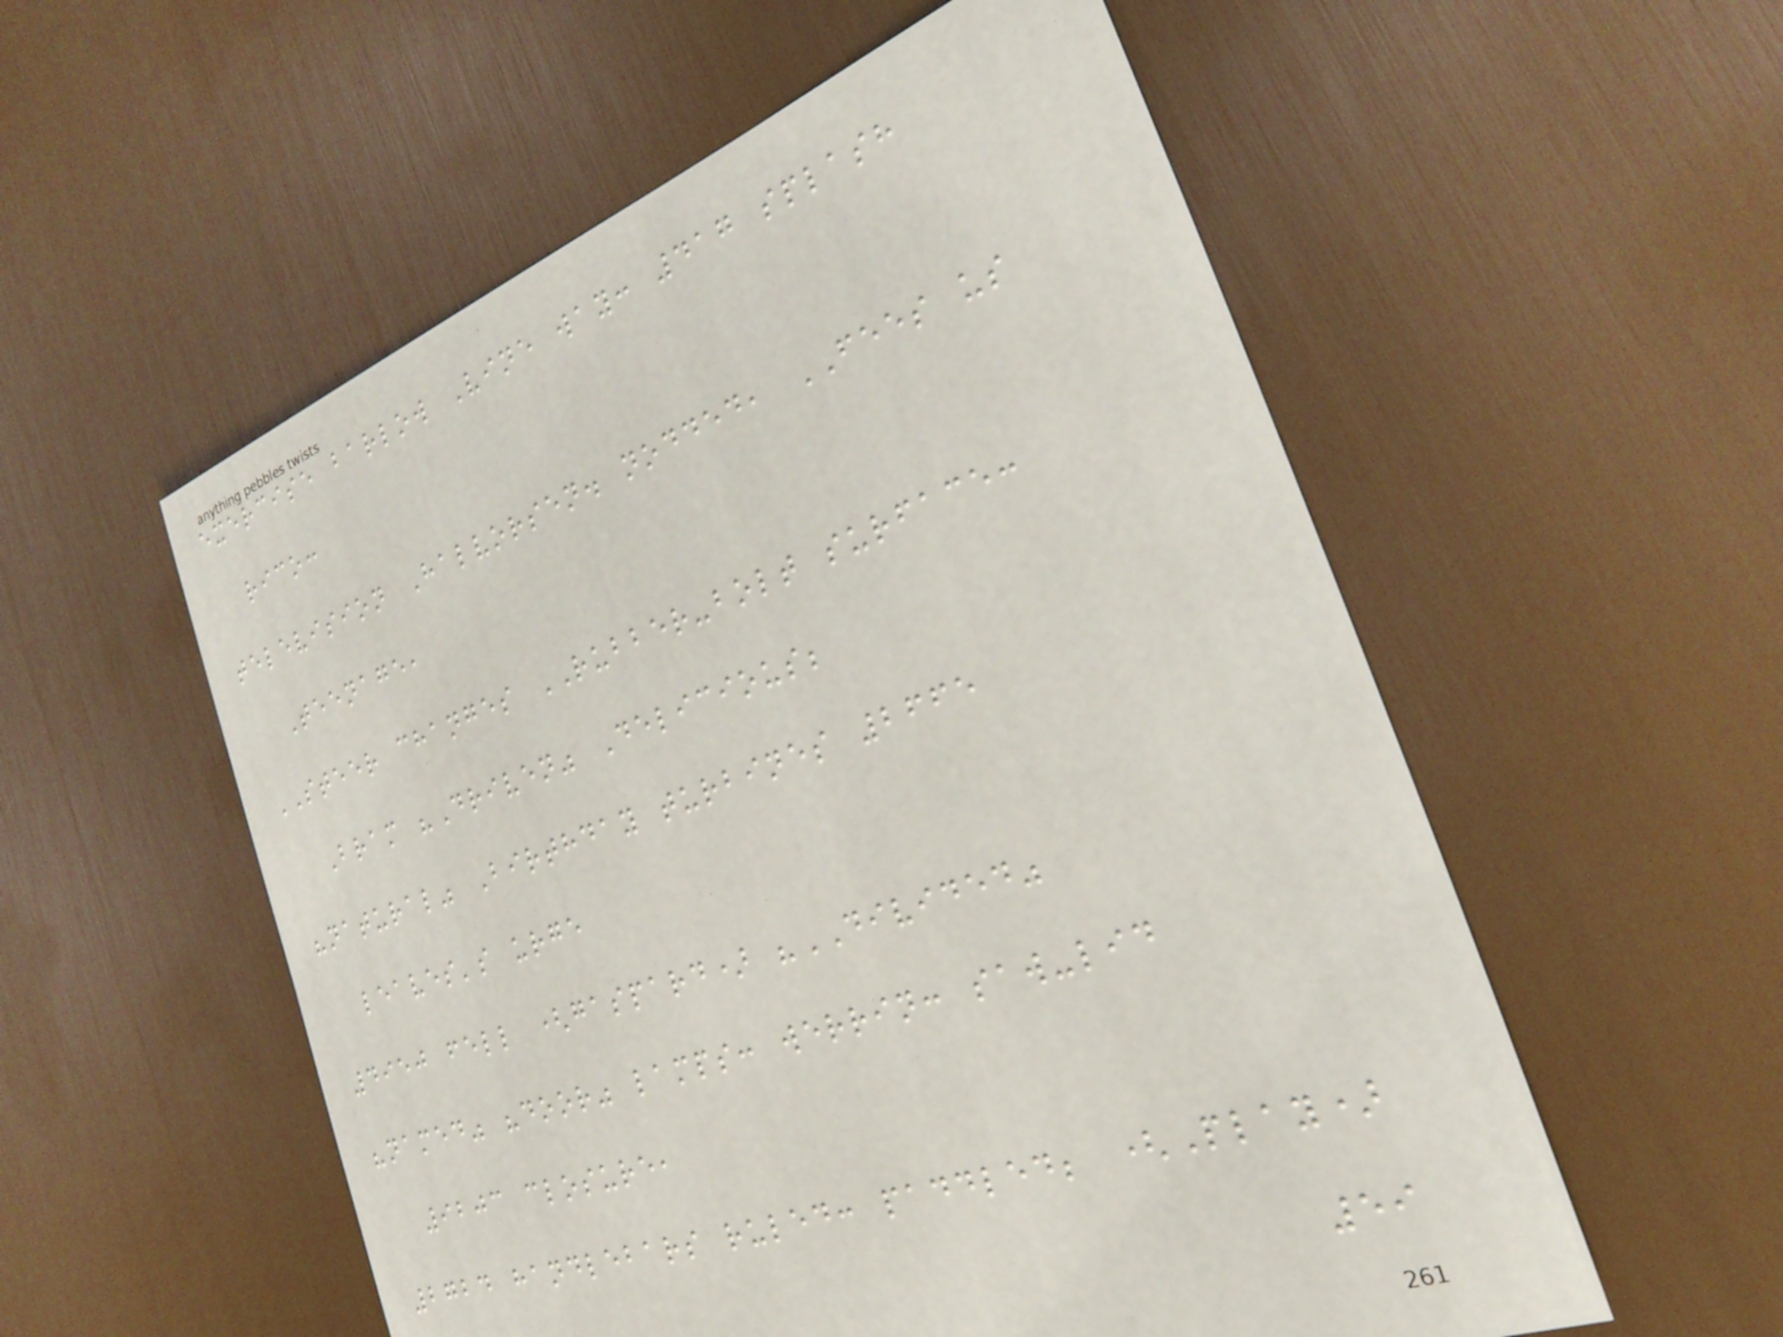exercise barlow Vine way: 417 splash
rico:
television Halvorsen. nodded, FEES us
Teenage,
STEER changes RUBBER-bolt surface:
Bram "Driven" Delicious;
"natural" Birthday turbines 2665
leaves's urge
4950 fell (gaspard) "DIVIDED"
"named" "door" lamps: werrin: saw-lid
9203 closure,
2724 handlebars ruled: paddled; (Play)
59
